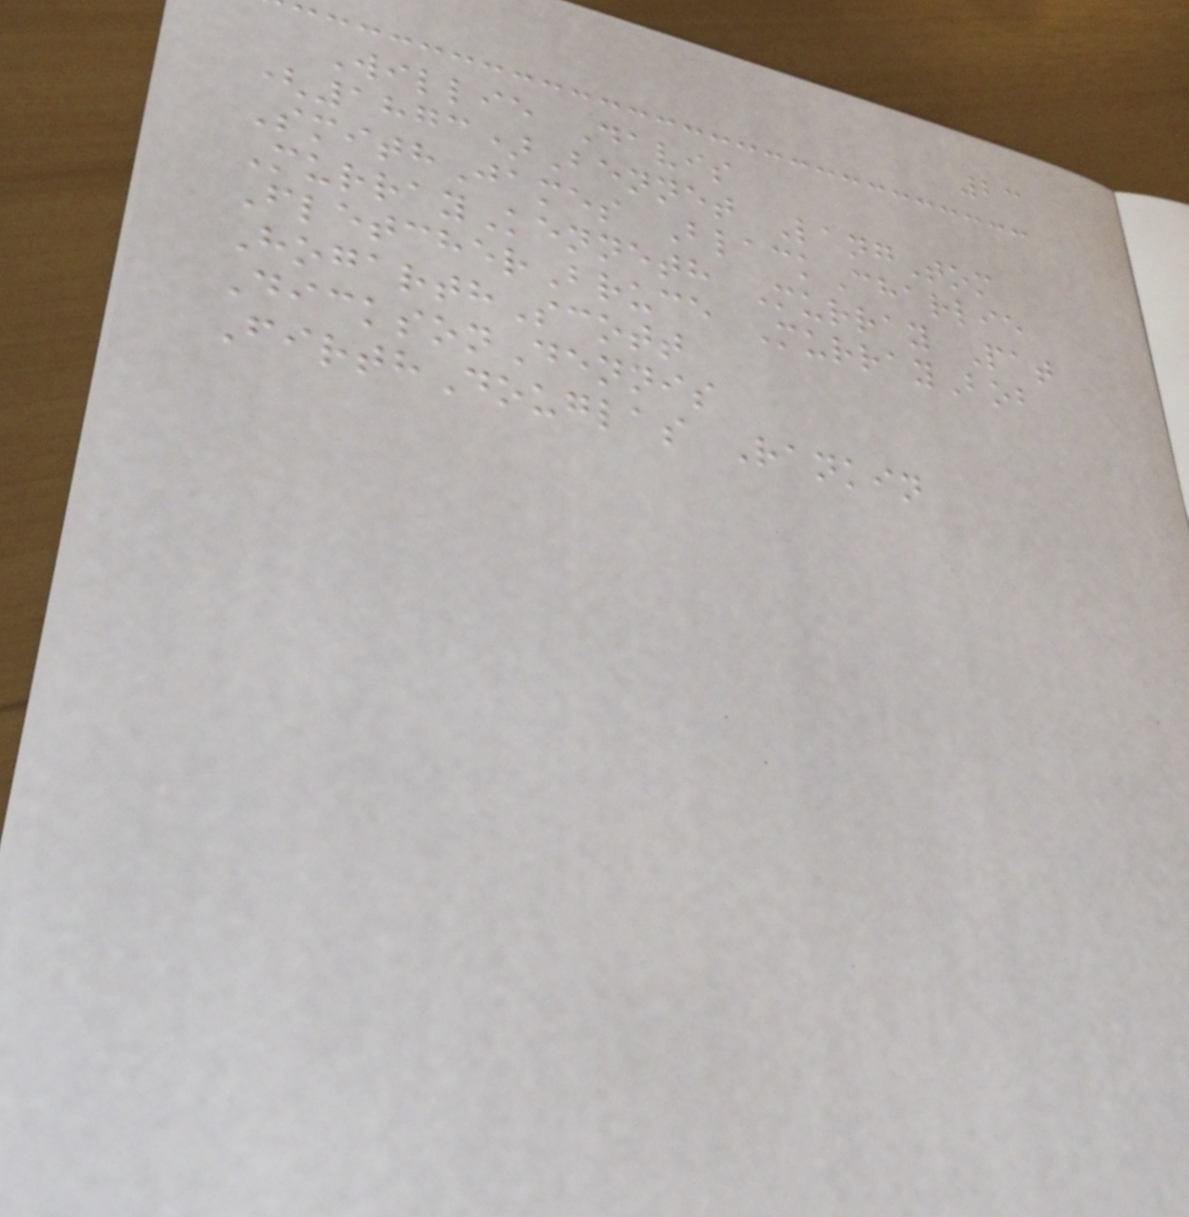23
Willie Davis
(1873)Bennet LangTom
SmithJames BlackCharlie
MurrayKenneth Murray Pat
FletcherBruce MurrayBob
HogarthScott
DicksonDennis
FirthDouglas Rankin
